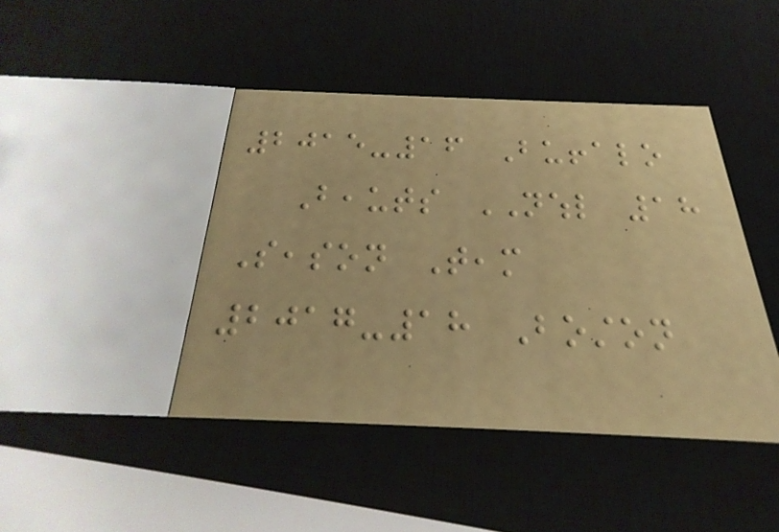2015-16 Buffalo
Beauts NWHL 18
Season Team
2017-18 Boston
